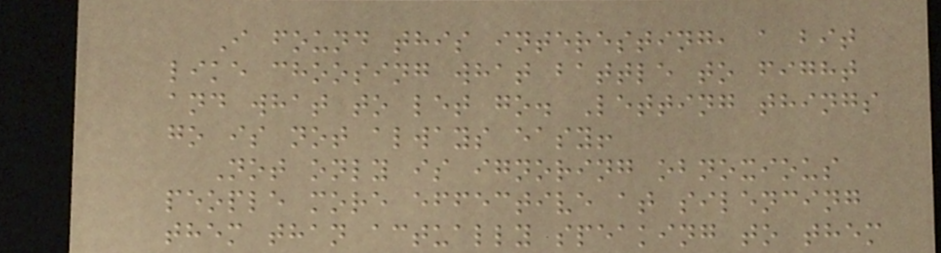I found this interesting, a bit
like choosing what battle to fight
and what to let go. Letting things
go is not always easy!
Not only is ignoring obnoxious
people more effective at silencing
them than actually speaking to them
